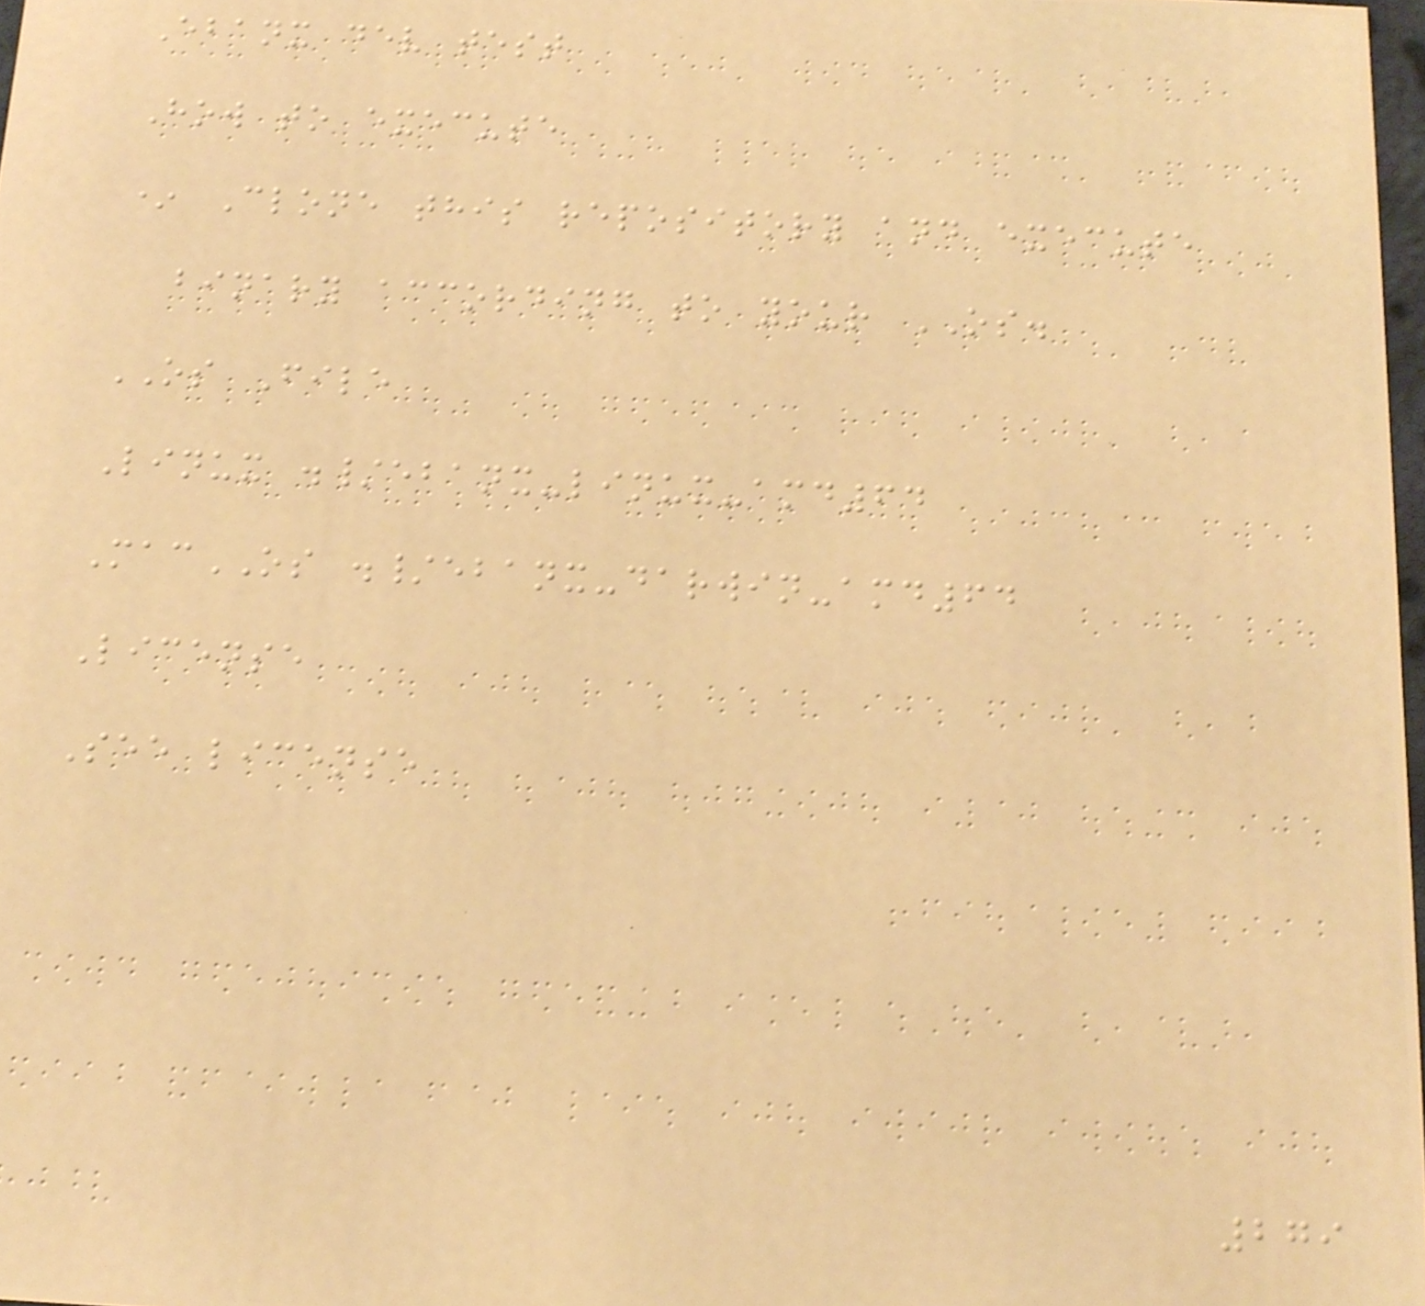Ebanx dev test
How to execute
* Clone this repository and execute
binary according to your OS.
OS File
Linux ./ebanx-linux-amd64
MacOS ./ebanx-darwin-amd64
License
See license
279
